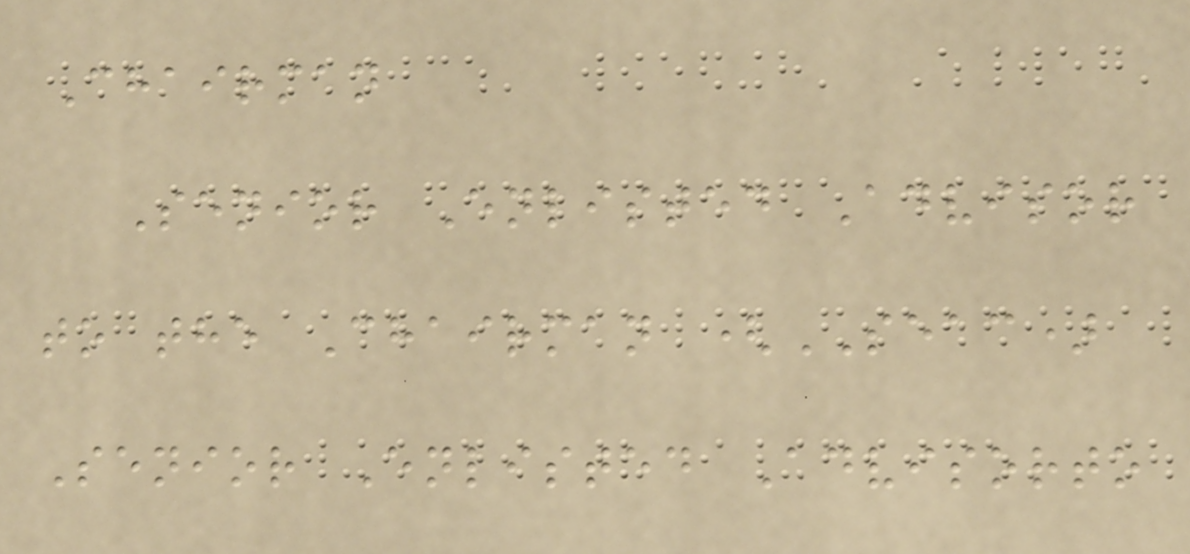Chairman
Senior Enlisted Advisor
to the Chairman (SEAC)
Senior Enlisted Advisorto
